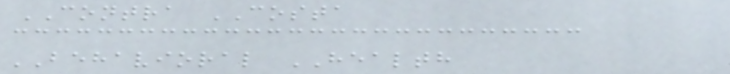CONTRA COSTA
BEHAVIORAL HEALTH
